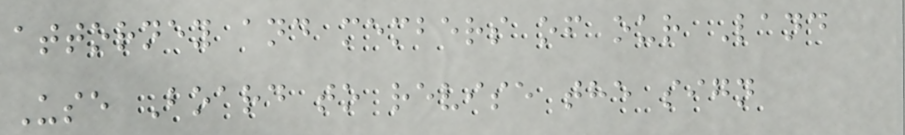attorney and members of our Land
Use Board to revise the sign
